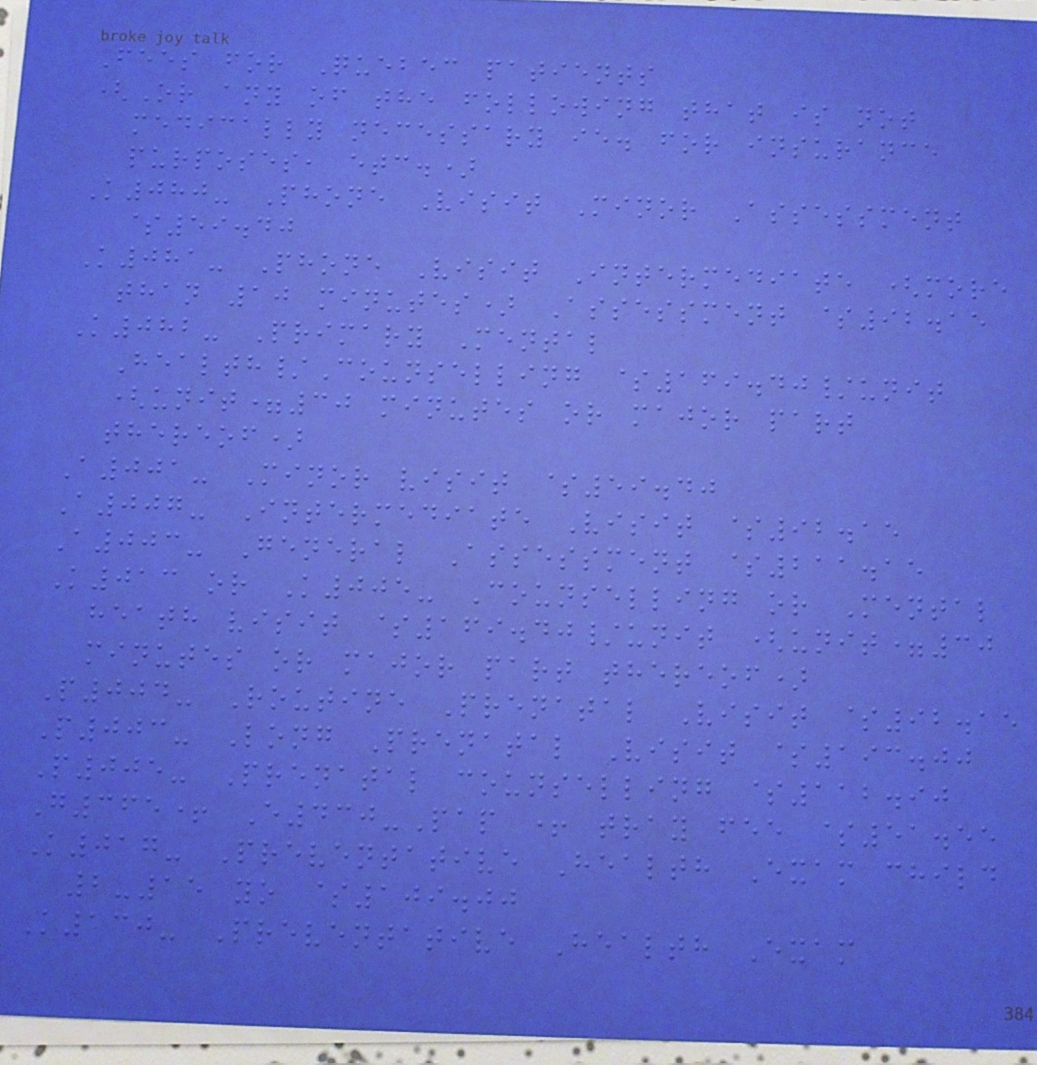Fees for Quebec patients
(Or any of the following that is not
medically necessary ie. for insurance
purposes, etc.)
K080- Phone Visit Minor Assessment
$59.40
K081- Phone Visit Intermediate (more
than 10 minutes) Assessment $92.15
K082- Primary Mental
Health/Counselling $169.40/unit
(unit=30 minutes or major part
thereof)
A001- Minor visit $59.40
A007- Intermediate Visit $92.15
A003- General Assessment $211.15
K013 or K005- Counselling or Mental
heath visit $169.40/unit (unit=30
minutes or major part thereof)
P004- Routine Prenatal Visit $92.15
P003- Long Prenatal Visit $193.00
P005- Prenatal counselling $112.90
G365+ E430-Pap + tray fee $51.55
K017- Preventative Health Exam child
2-15 yo $109.00
K130- Preventative Health Exam
